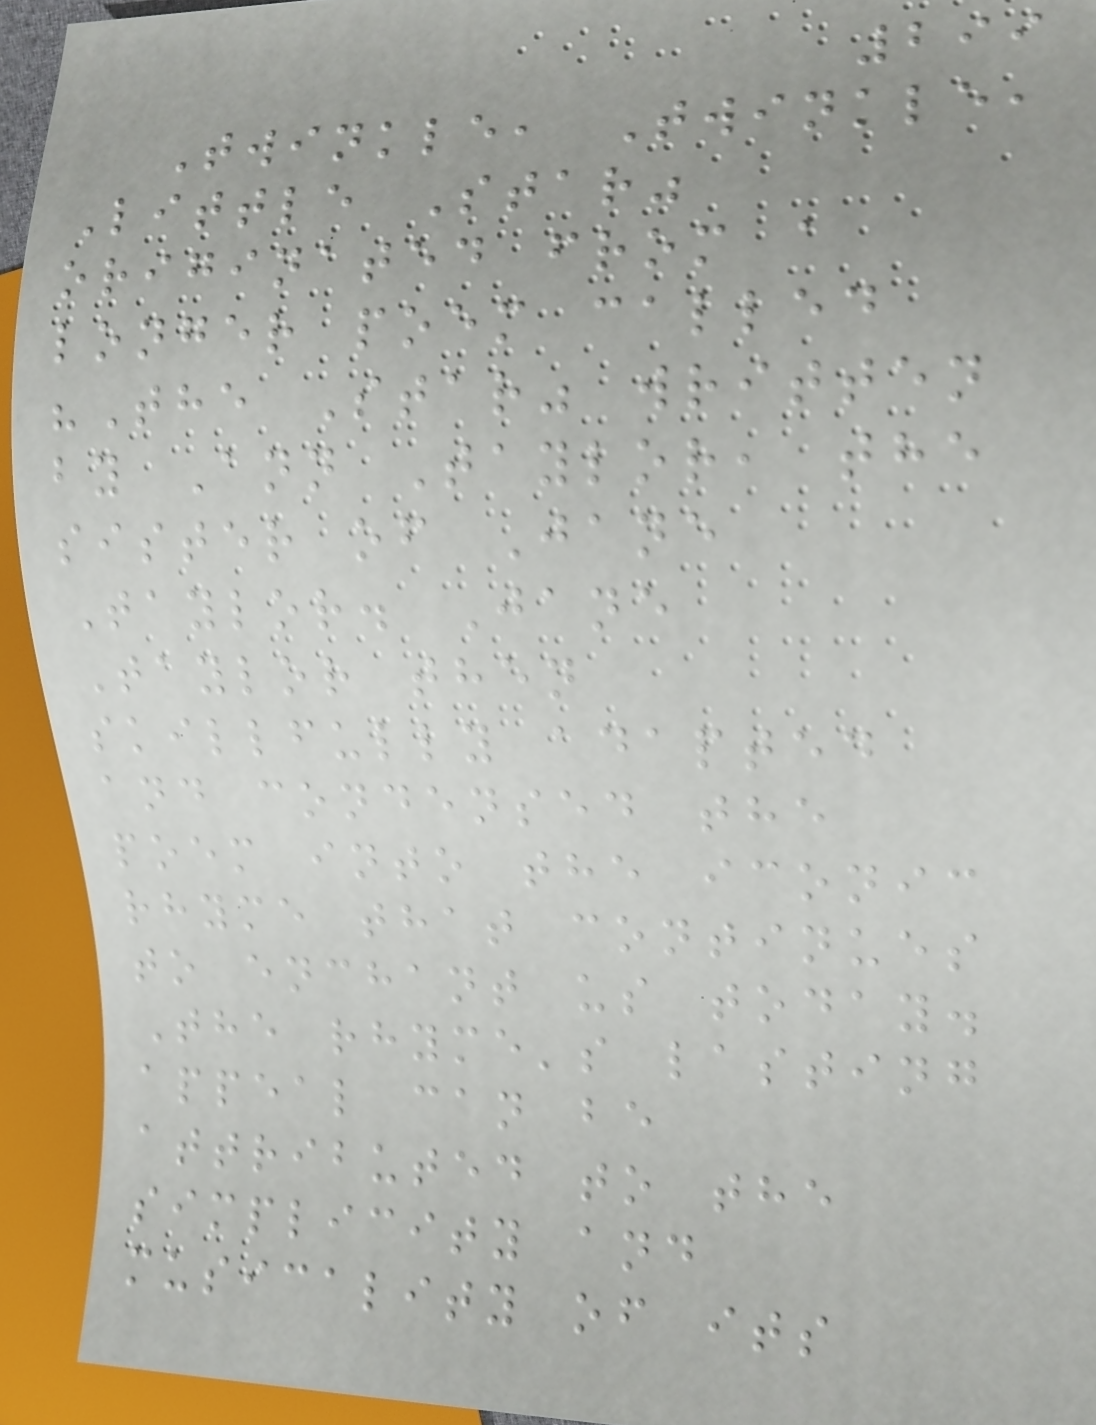299
Twinkle, Twinkle,
Little Star"
originated from a
longer poem called
"The Star" written
by Ann Taylor, the
sister of Jane
Taylor. Jane
Taylor then
skillfully adapted
and condensed the
poem into the iconic
rhyme that continues
to enchant us today.
The rhyme's lasting
appeal can be
attributed to the
simplicity and
musicality of its
